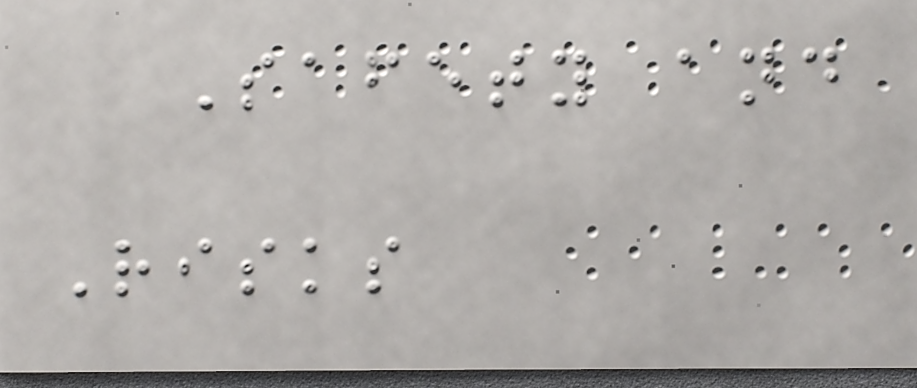Safety and
Risks
